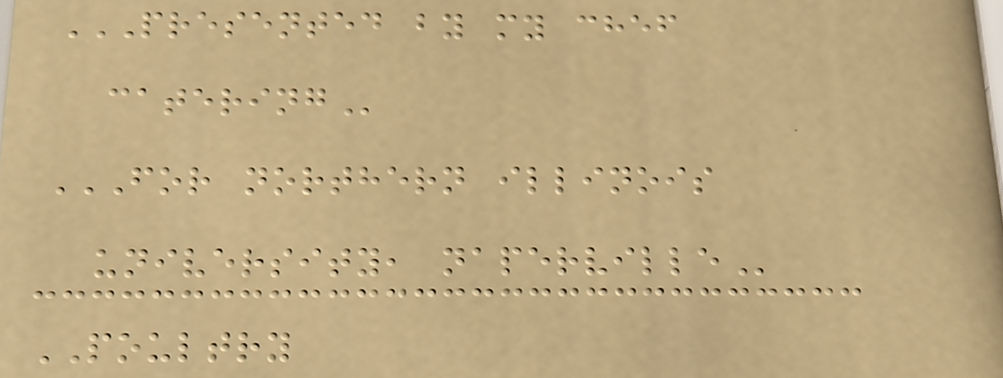PRESENTED BY MY CHEF
CATERING
FOR NORTHERN ILLINOIS
UNIVERSITY, NAPERVILLE
POULTRY
